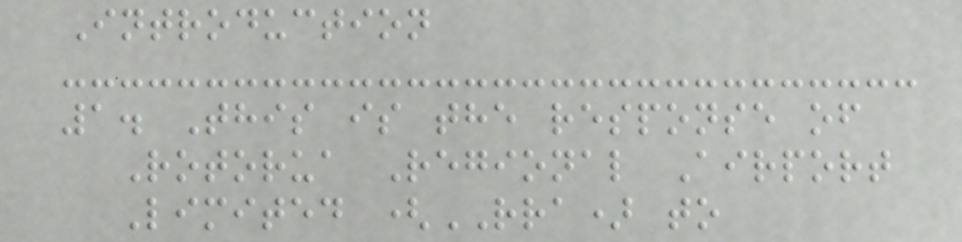Introduction
1. This is the response of
Rotorua Regional Airport
Limited (RRA) to
